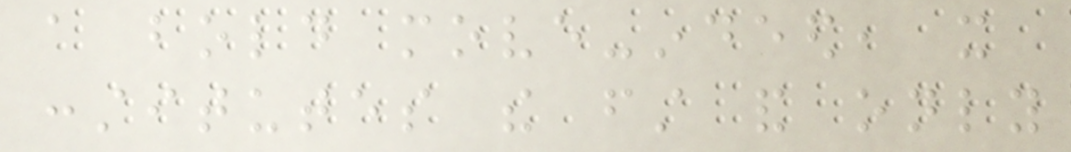a bold move-indeed, it
constitutes the first and only
